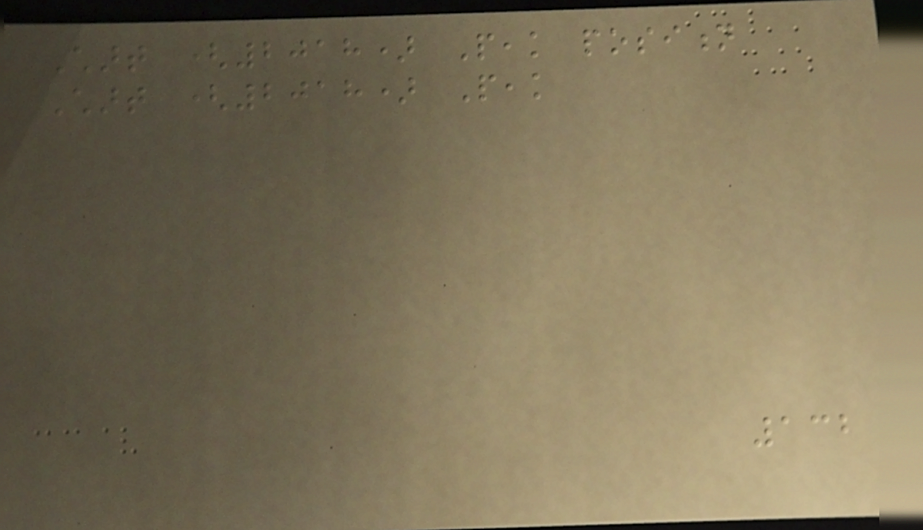Chart (2018) Peak position
Chart (2018) Peak
132
